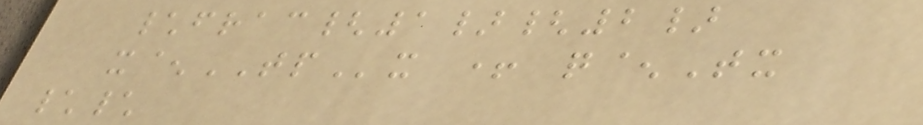\frac{1}{2}
x^TPx + q^Tx
\\
